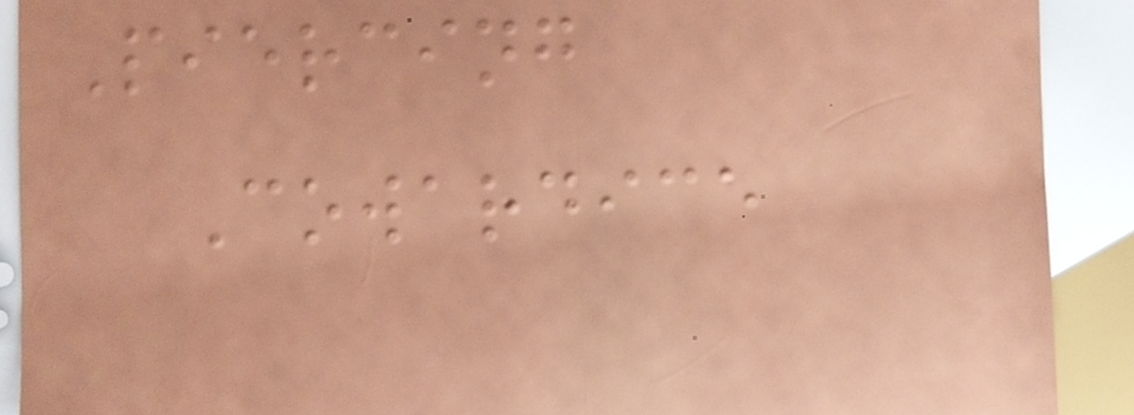Piercing
Cowardice
